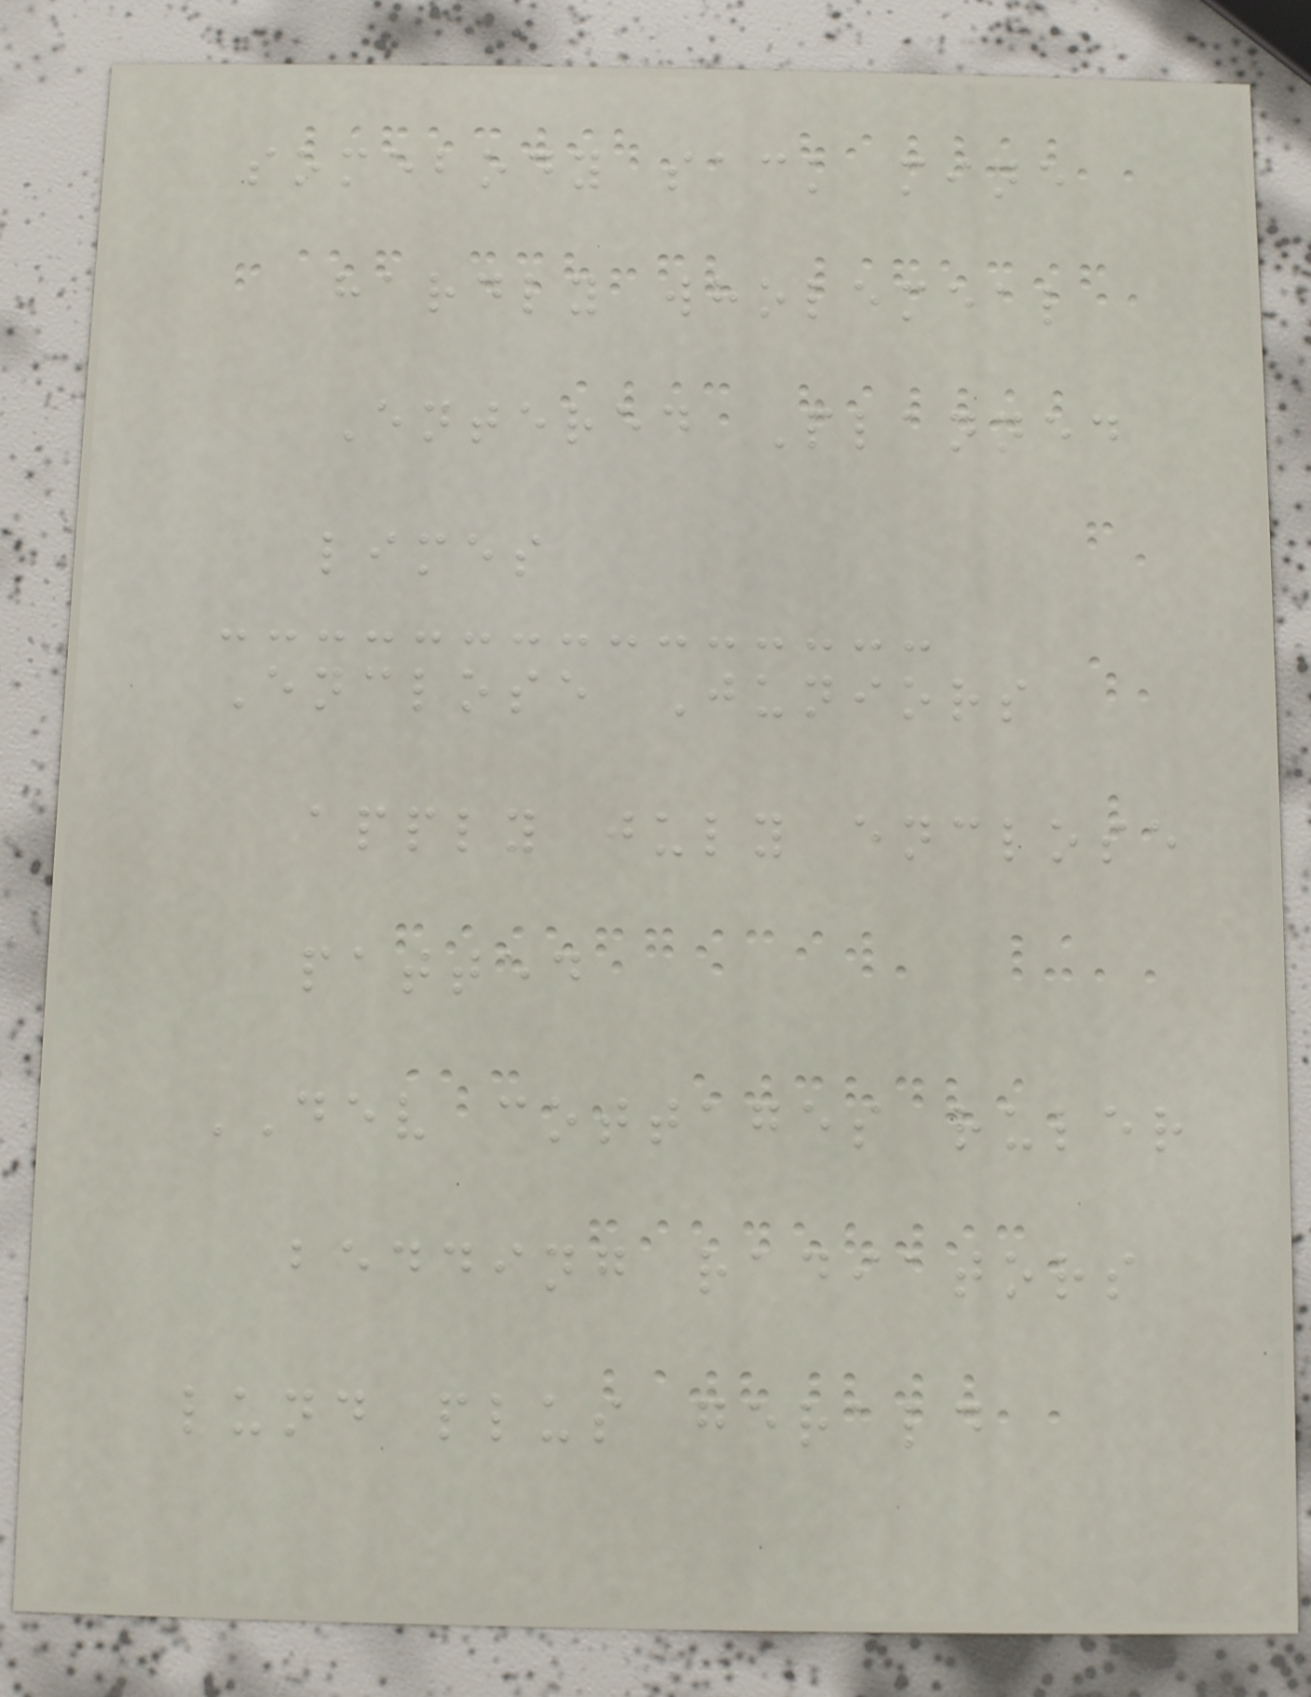somebody sack mine
hardly wholemeal
Entered Planned
limes
Enclose Juniors
apply july enclose
patted
DEV cottages ruler
bedding radiators
lund plus gerald
